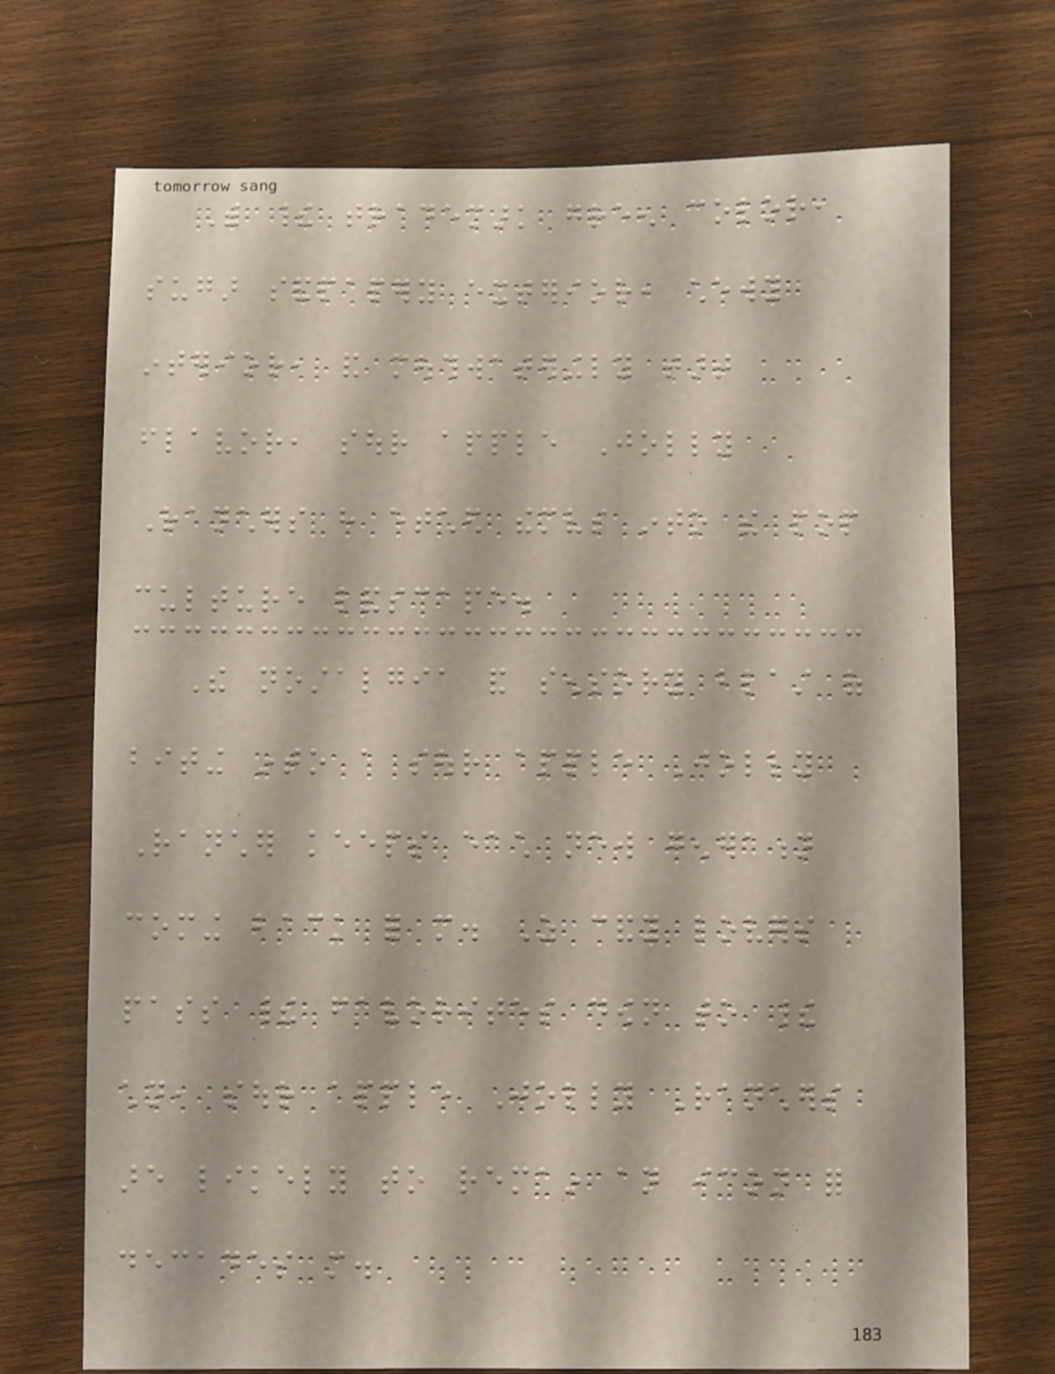With their trademark green color,
sugar sandpapery exterior, chewy
interior, and mouthwateringly tart
flavor, sour apple Jolly
Ranchers have etched themselves into the pop
culture landscape.
The nostalgia and sensory blast of
biting into a sour apple Jolly
Rancher keeps each new generation
coming back for more. As candy lovers
pass their favorites down to their
children, sour apple Jolly Ranchers
are likely to remain an icon for
decades more.
